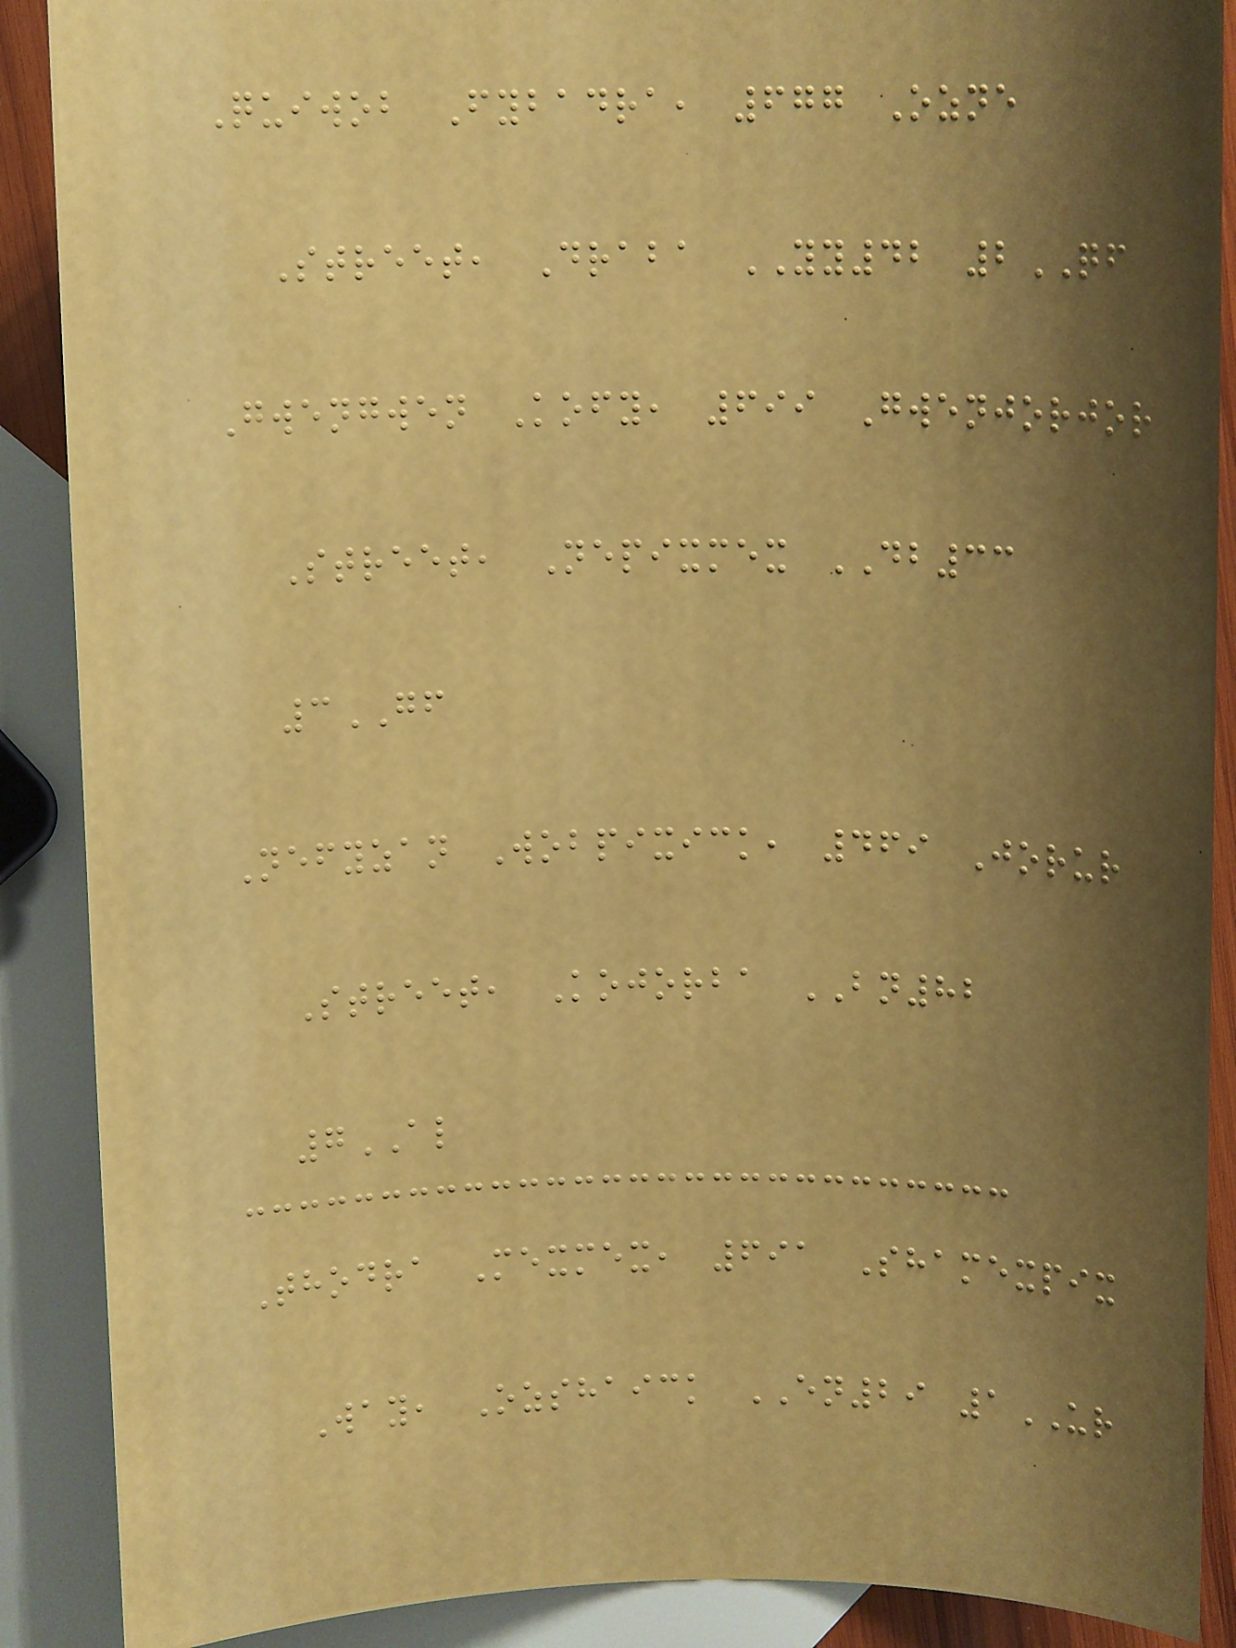Quiwob Fybadra, 677 Ozne
Street, Draba YY42 2QF
Gwengwen Kofy, 699 Gwenjorjor
Street, Nepixmex DB33
3GF
Nefyzan Wobpixick, 469 Jorur
Street, Kojorba BN82
7AL
Thodra Mexmex, 691 Shamexpix
Way, Ozshaick EN29 1UR
